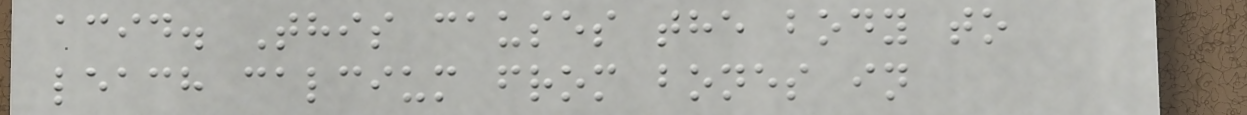acid. This causes the body to
leach calcium from bones in
